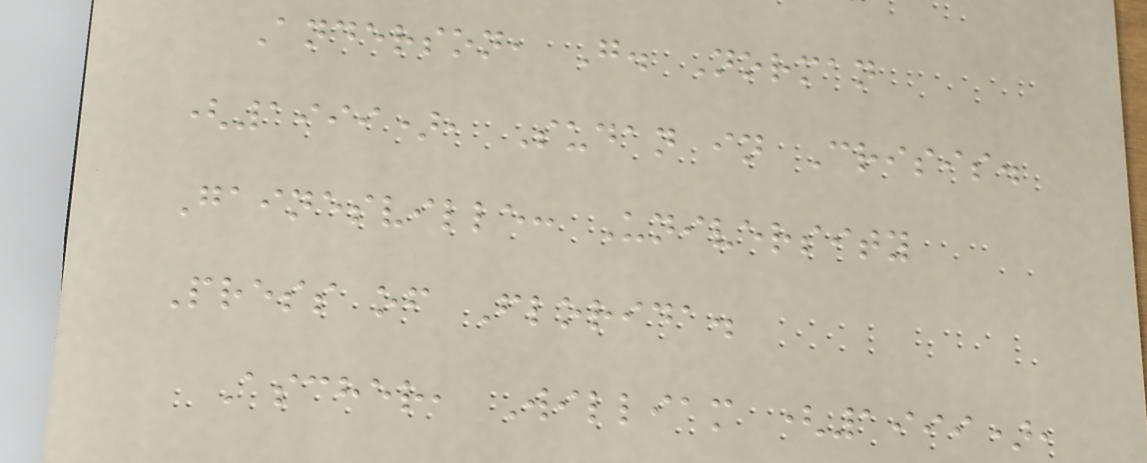Anderson, G. Norman
(1999), Sudan in Crisis.
Gainesville: University
Press of Florida.
Ascher, William (1999),
